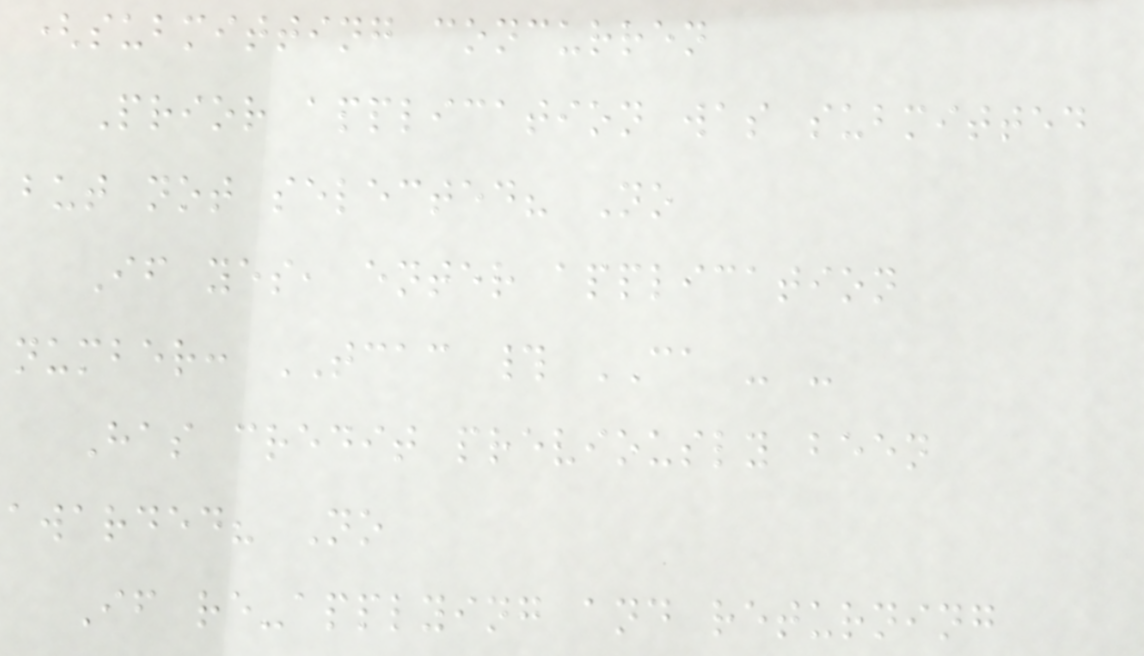(submitting concurren
Prior application was submitted
but not selected? No
If yes, enter application
number: TCAC # CA - -
Has credit previously been
awarded? No
If re-applying and returning
